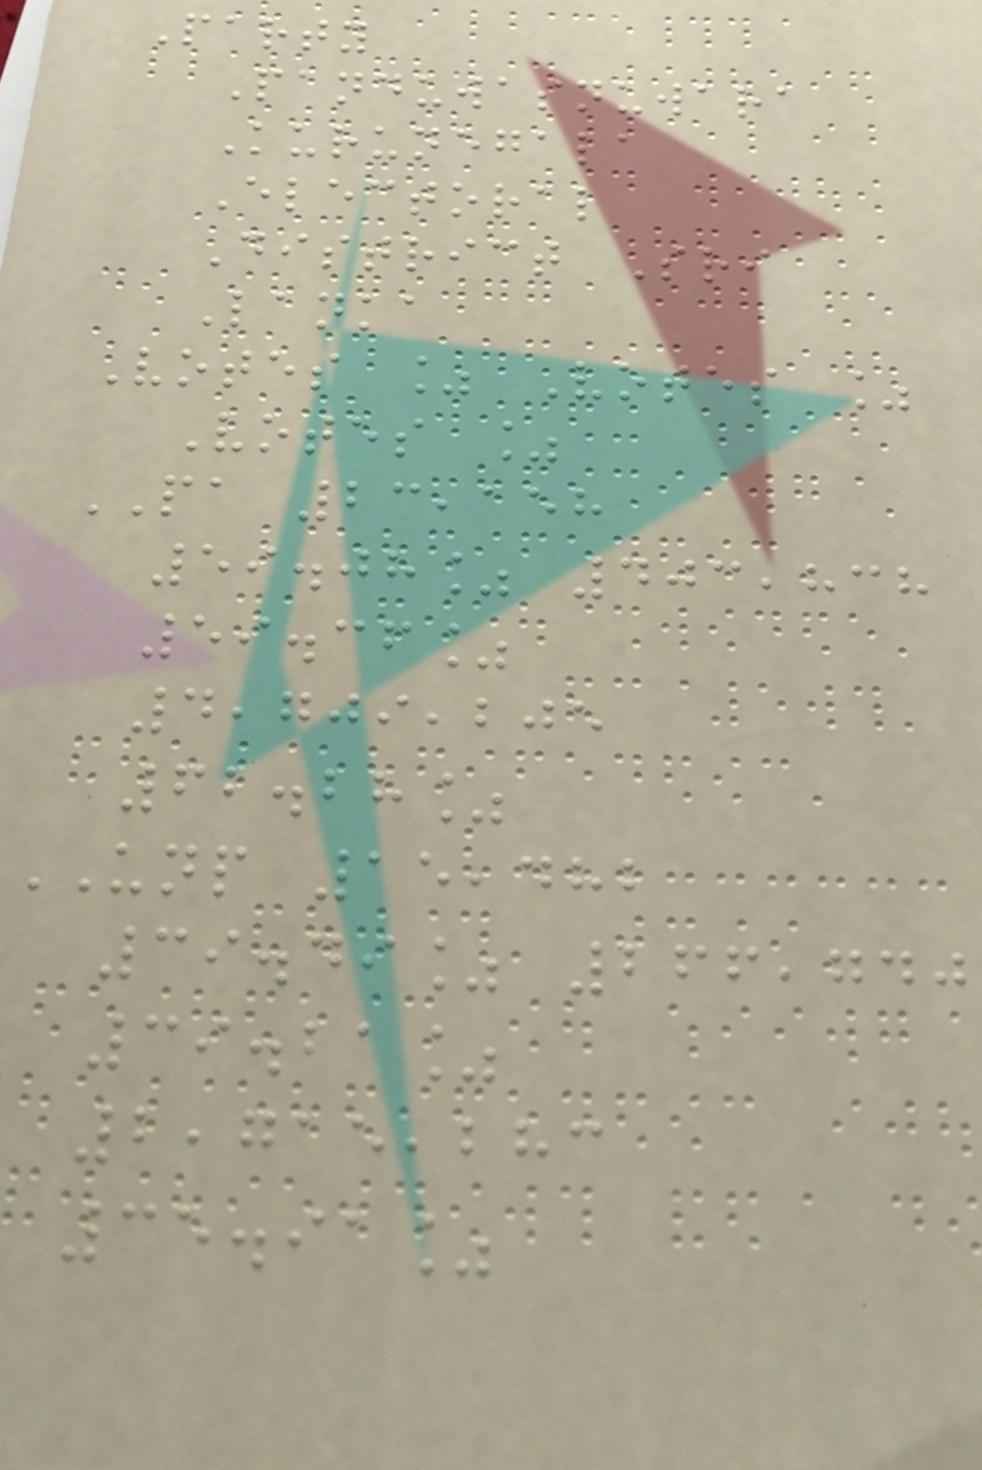Party
Panduwasnuwara
Kurunegala
Electoral
District Sri
Lanka
Votes % Votes %
Votes %
PA 23,158
59.08% 403,838
59.36%
4,709,205
62.28%
UNP 15,482
39.49% 266,740
39.21%
2,715,283
35.91%
